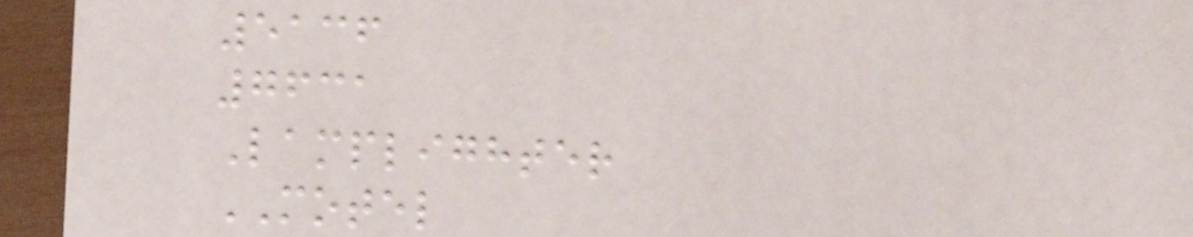5136
7631
Lamplighter
MOTEL
